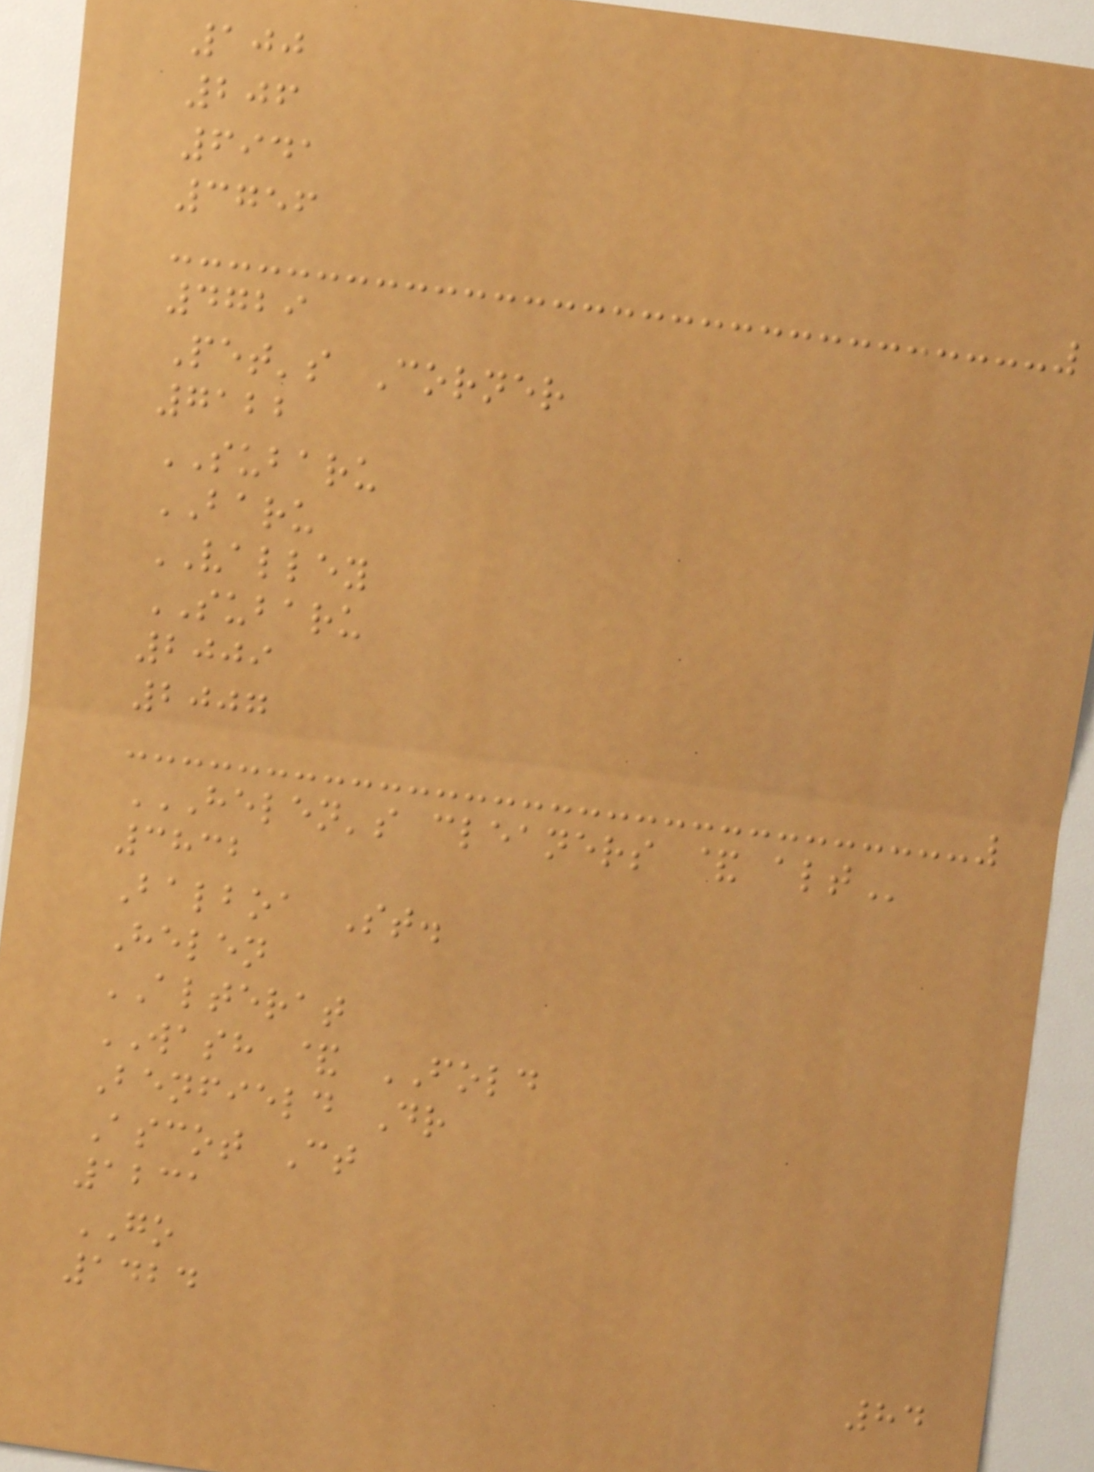100
206
6941
3756
4729
Pet's Corner
7122
SUBARU
BARU
VALLEY
SUBARU
2009
2007
HELEN'S CLEANERS & ALT
3832
Balboa St.
Helen
ALTERAT
WASH & FOLD
Benfield Dr
Ascot Ct
1231
GO
1424
84
